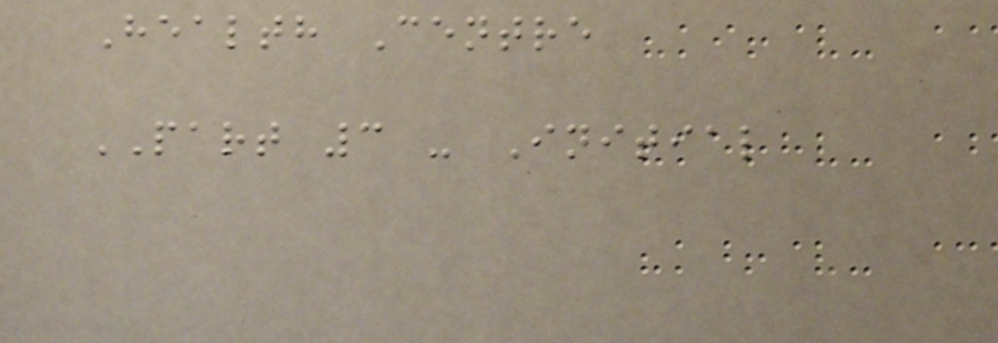Health Centre
PART 3 - Initial
